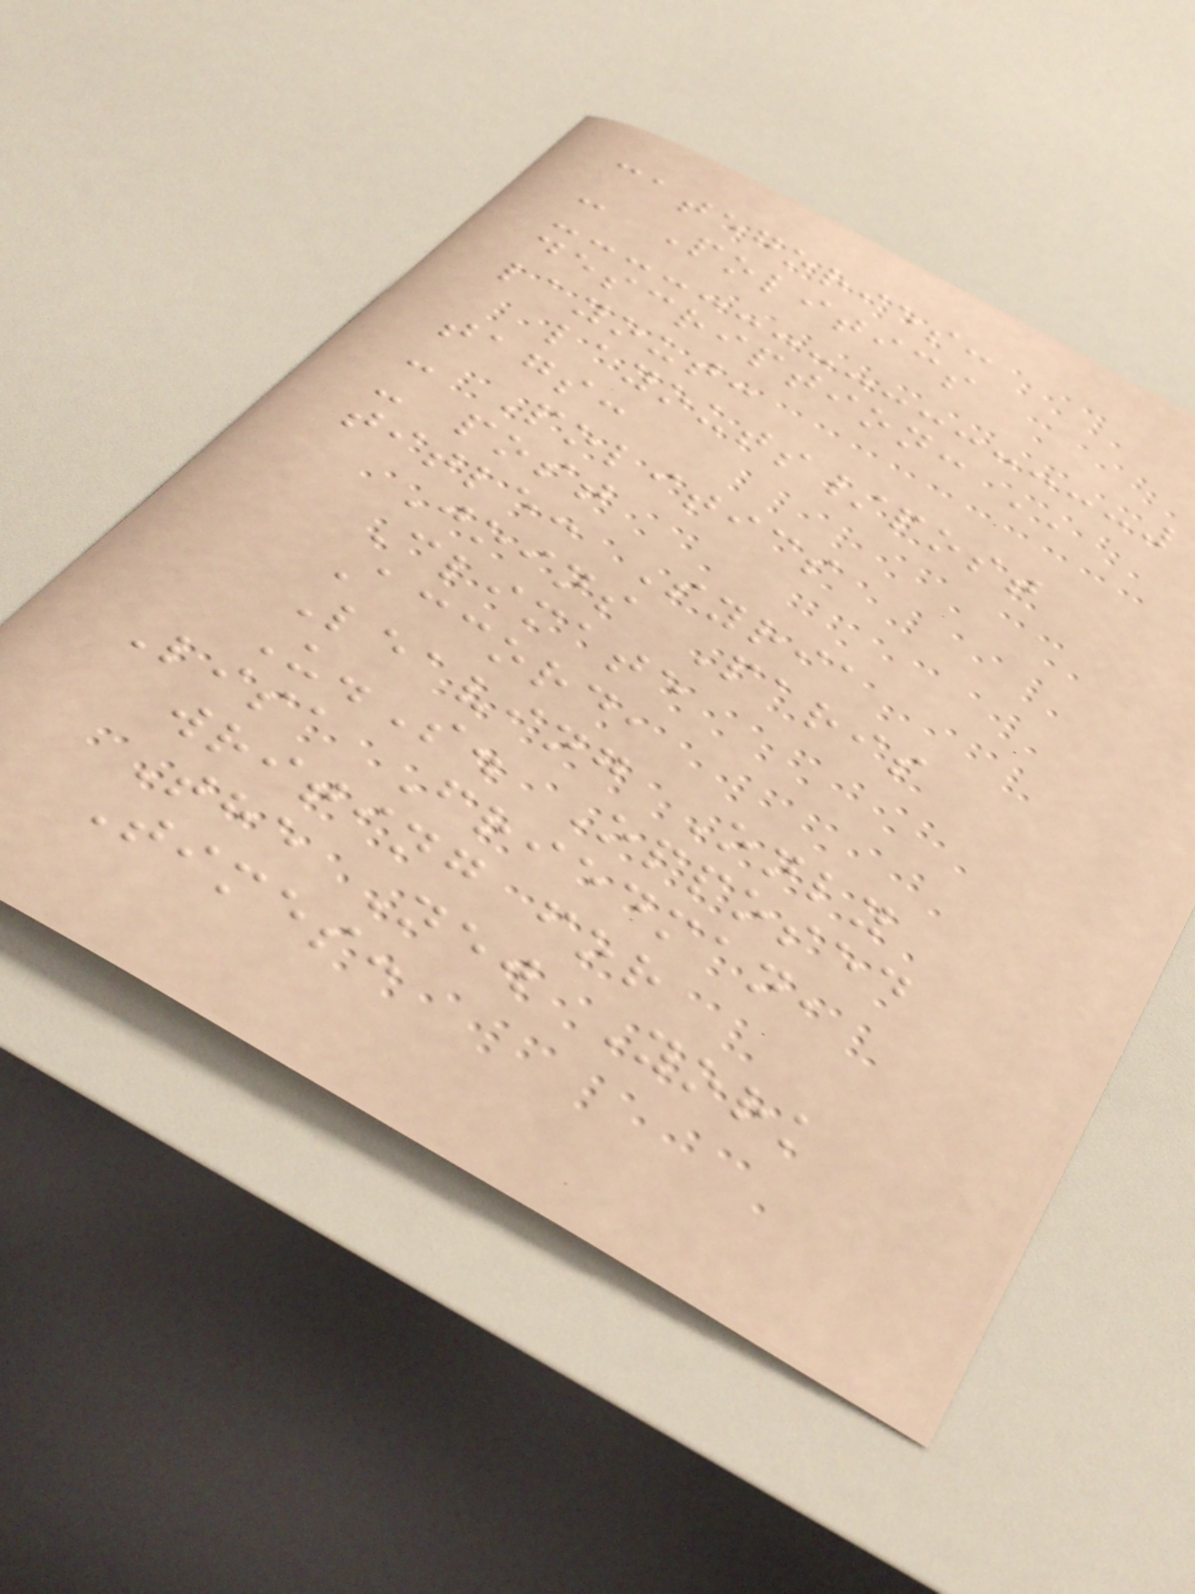categories:
- Politics
description: ''
layout:
layouts/post
tags:
- Politics
- post
title: Syria
Joins Paris
Climate
Accord,
Leaving Only
U.S. Opposed
Lisa Friedman,
writing for
The New York
Times:
